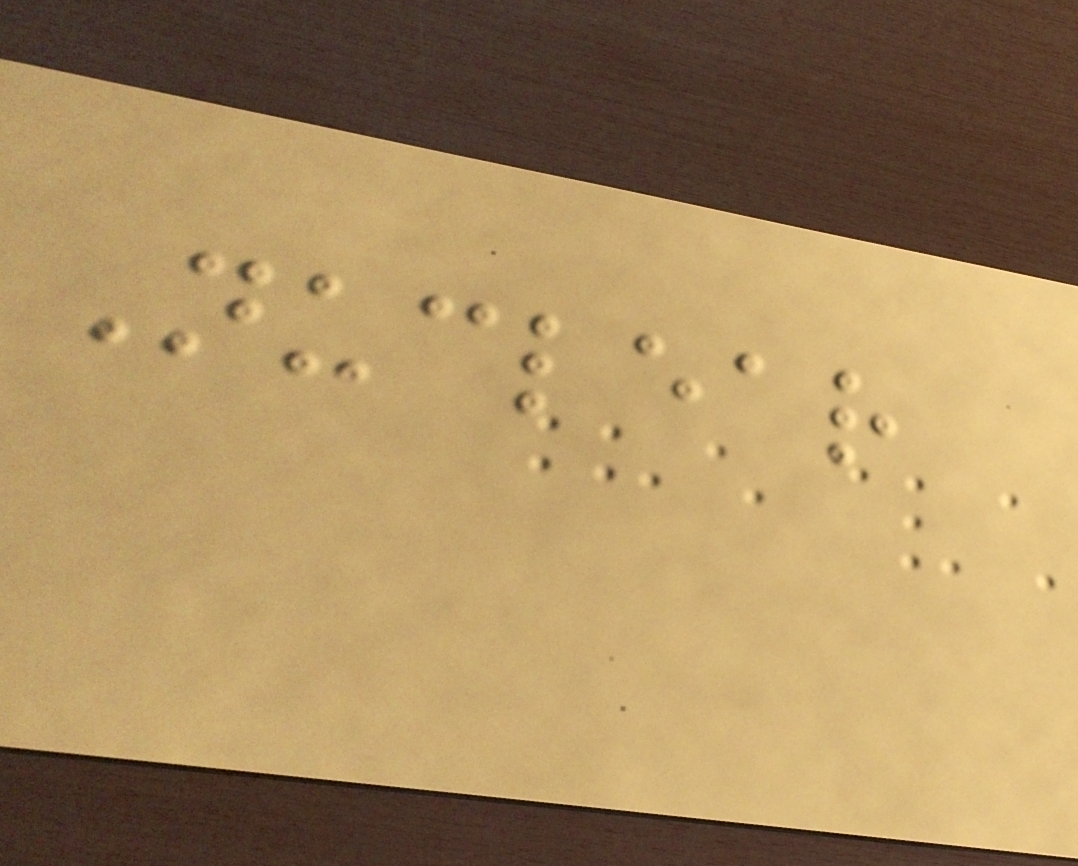Nuclear
